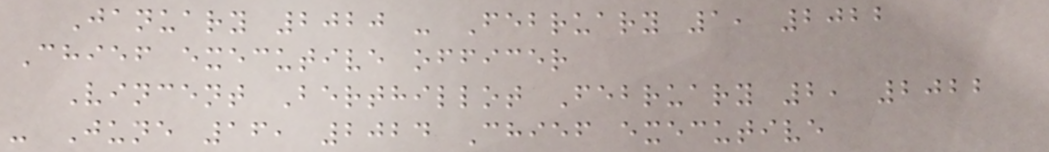January 2020 - February 1, 2022
Chief executive officer
Vincent Berthillot February 2, 2022
- June 16, 2024 Chief executive
